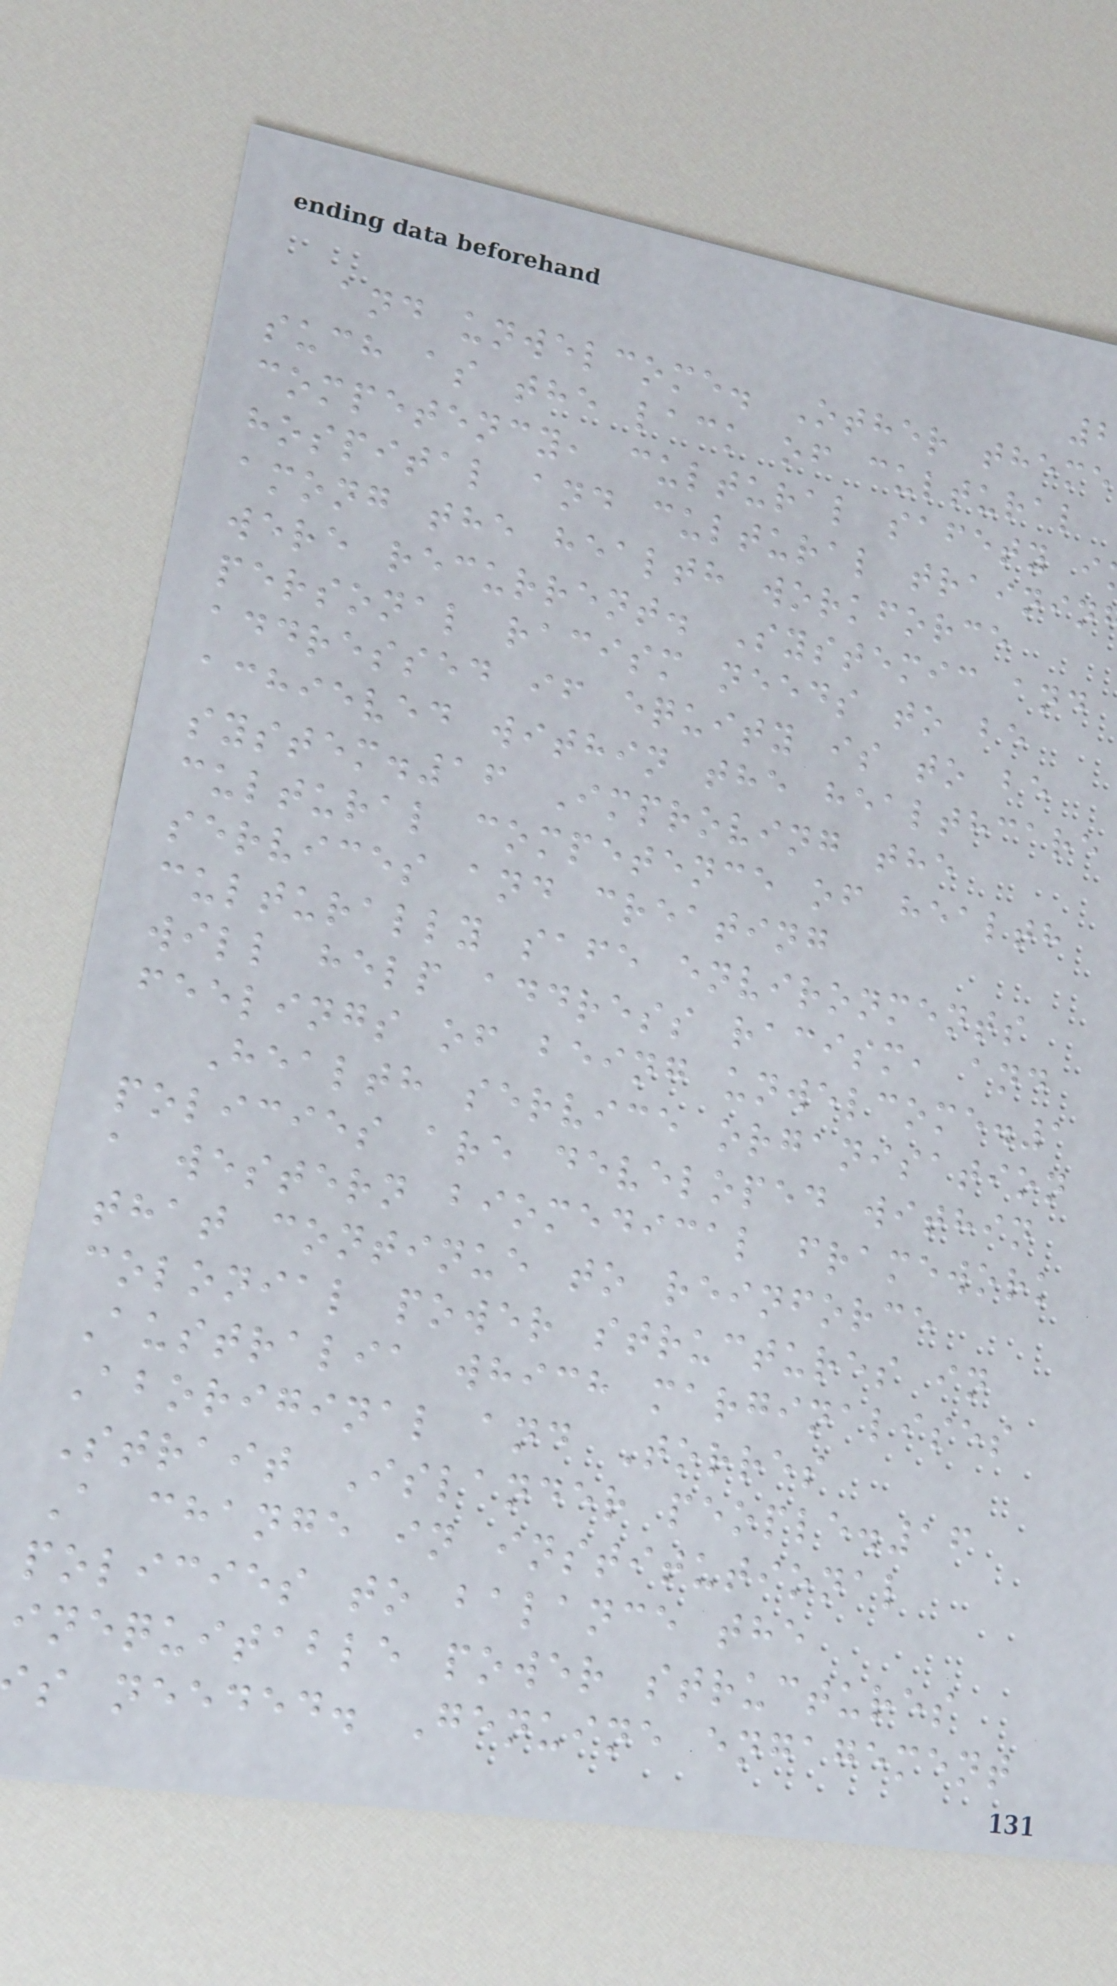and unwelcome. Other theme
such as the lack of cultural
competency, cultural safety i
hospital and cultural trainin
among the health workforce
were recurrent. Systemic and
personal racism needs to be
addressed if equity is to be
achieved within the healthcare
system.16 Improving the
cultural competence of health
services and creating
culturally safe environments
will help address racism, and
feelings of being unwelcome.1
Health service organisation
policies are developed within
a western biomedical framework
that continue to reinforce
colonial power structures in
Australia which marginalises
Aboriginal and Torres
Strait Islander people.16
A change in institutional
policies to balance the
inequitable power structures
s needed. Genuine engagement
